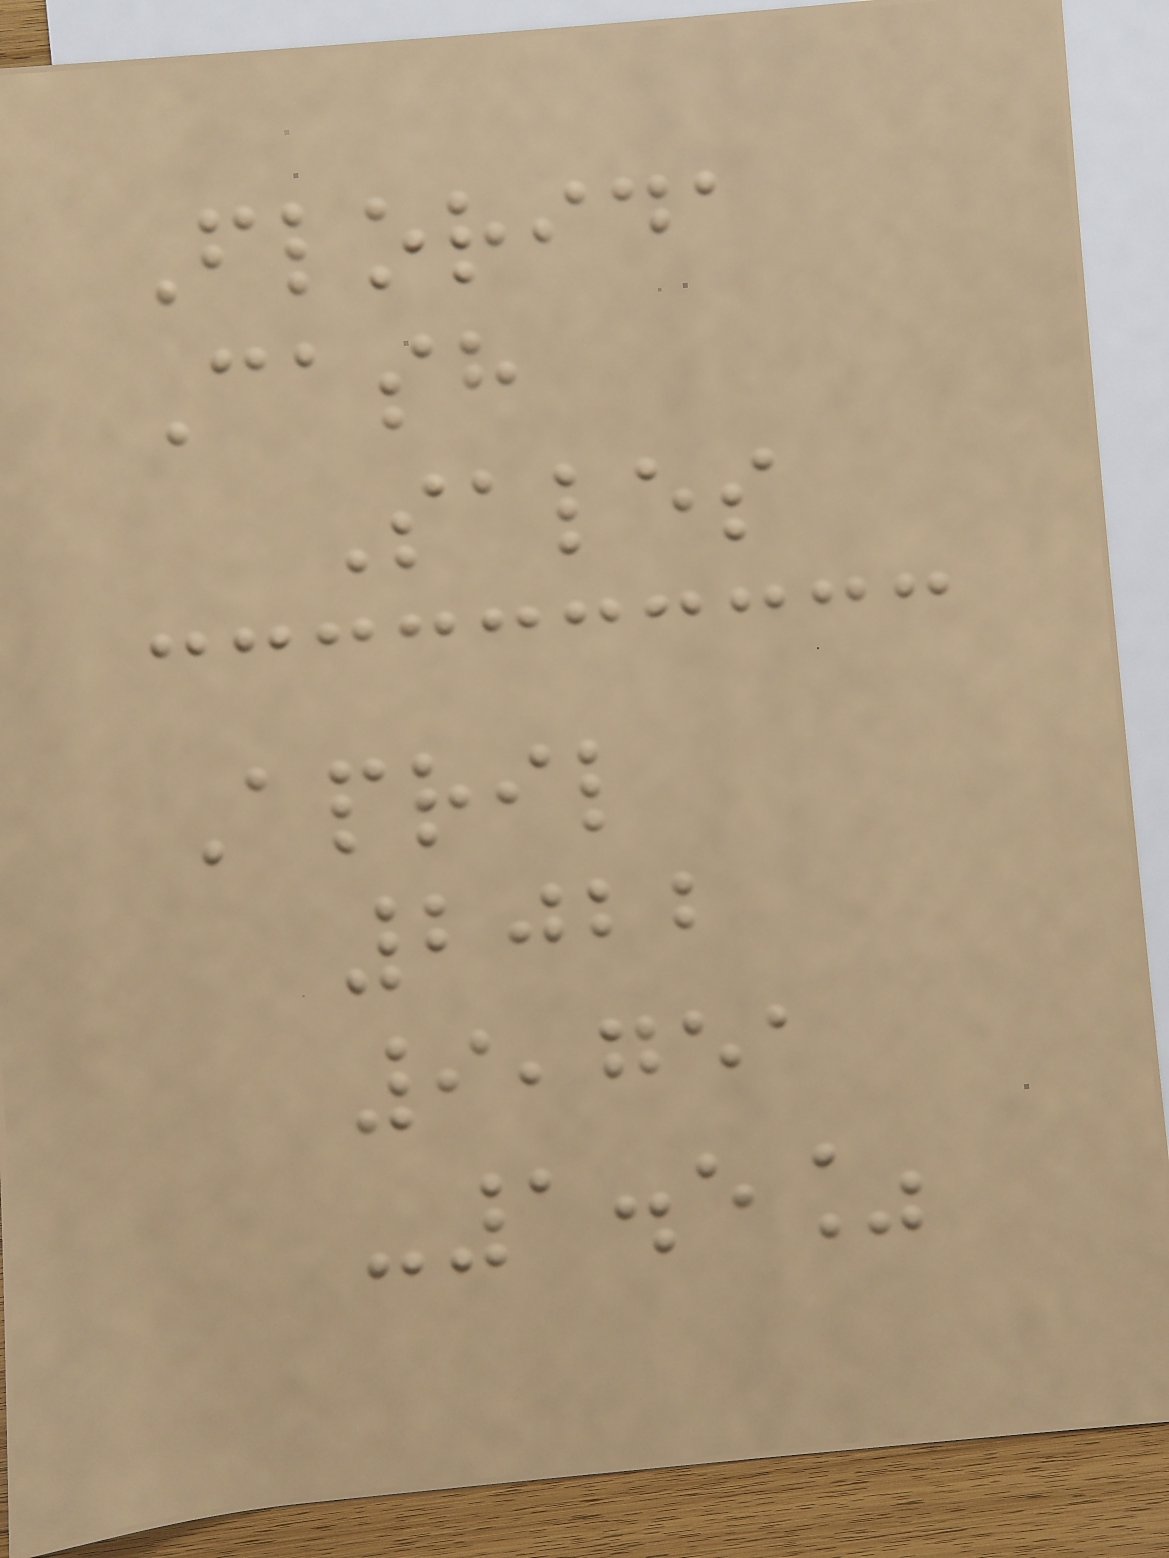Florida
Cash
Sales
April
2022
9,751
-1.5%
